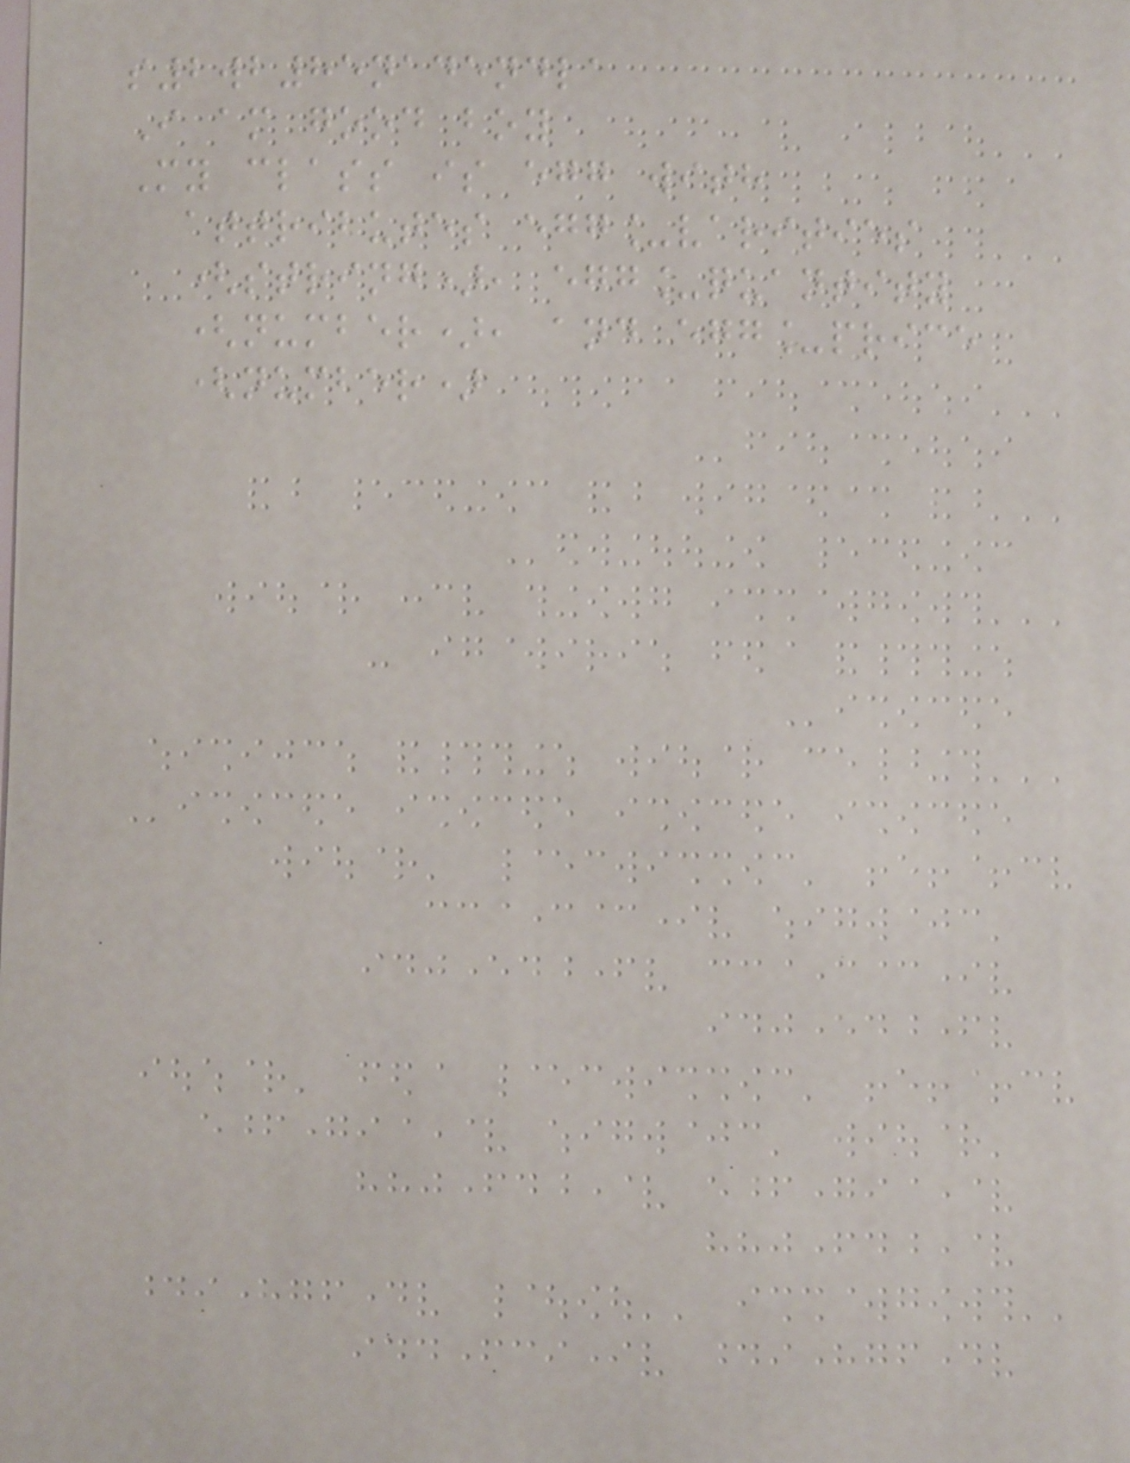s2wb85nadendla
I am good boy
My class is egg with
attributes egg_varities
(string), egg_quantity
(number), and egg_price
(number)
